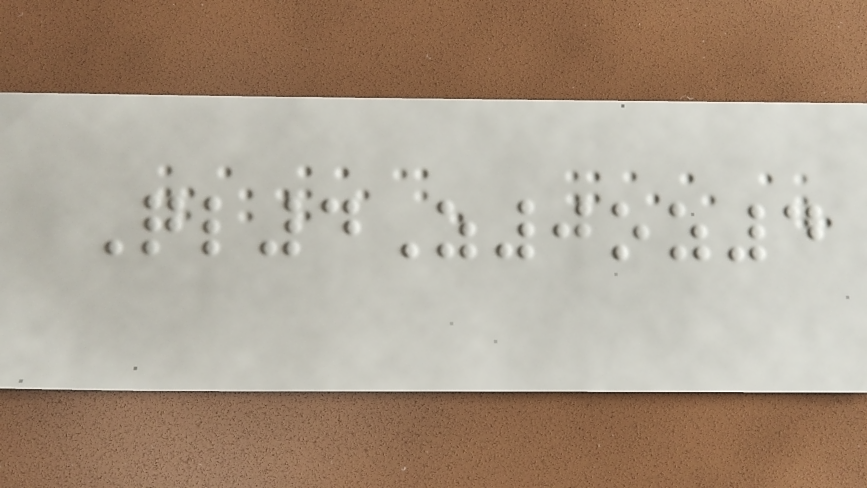Ql4Z0oz4
